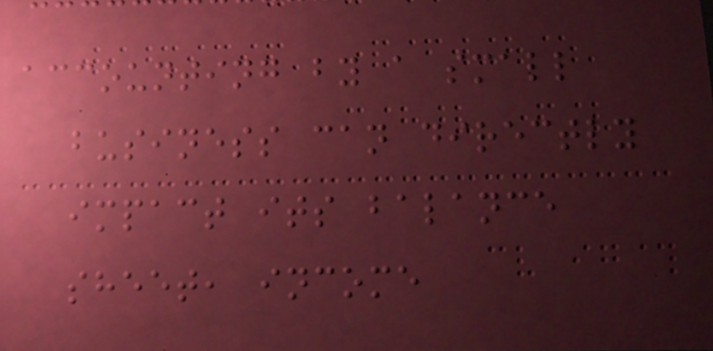accounting by a small
business can directly
impact its balance
sheet, income
